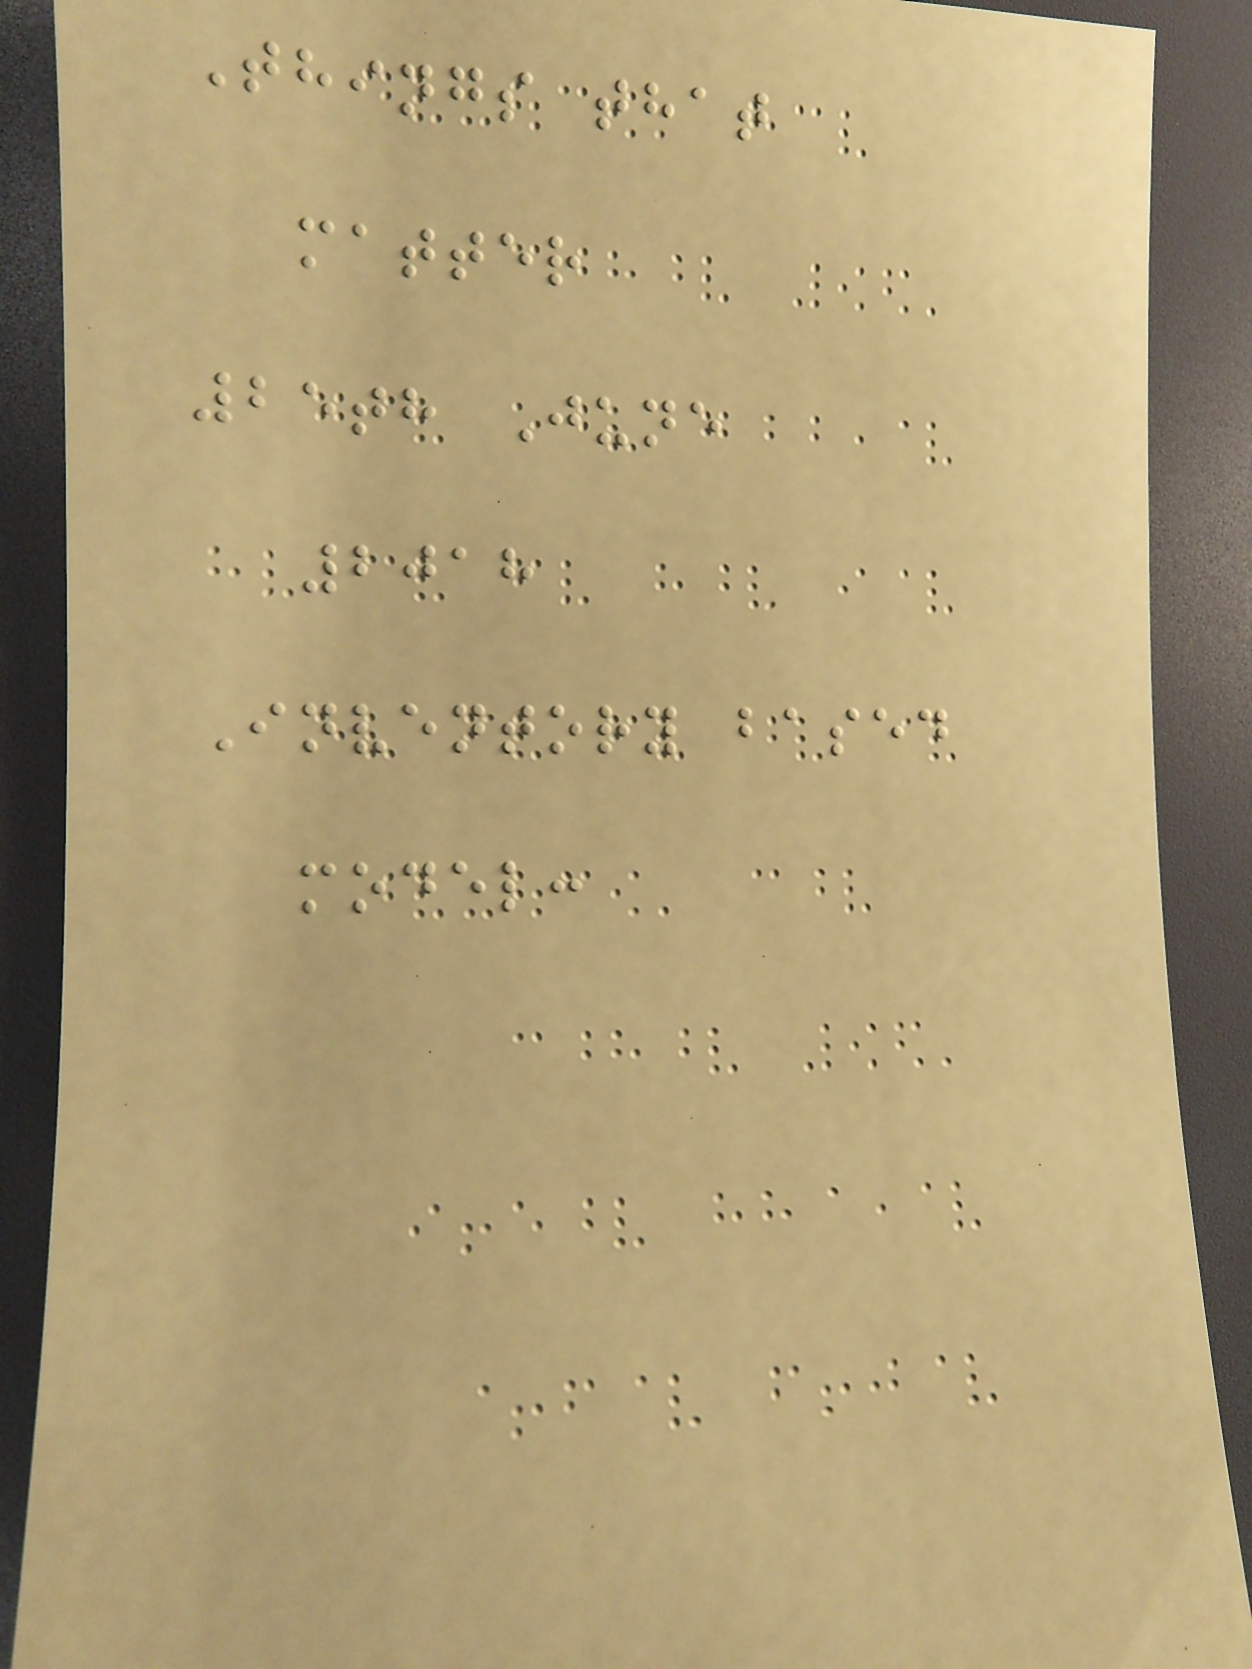Things that
matter
25th June
2018
Inventory based
model:
